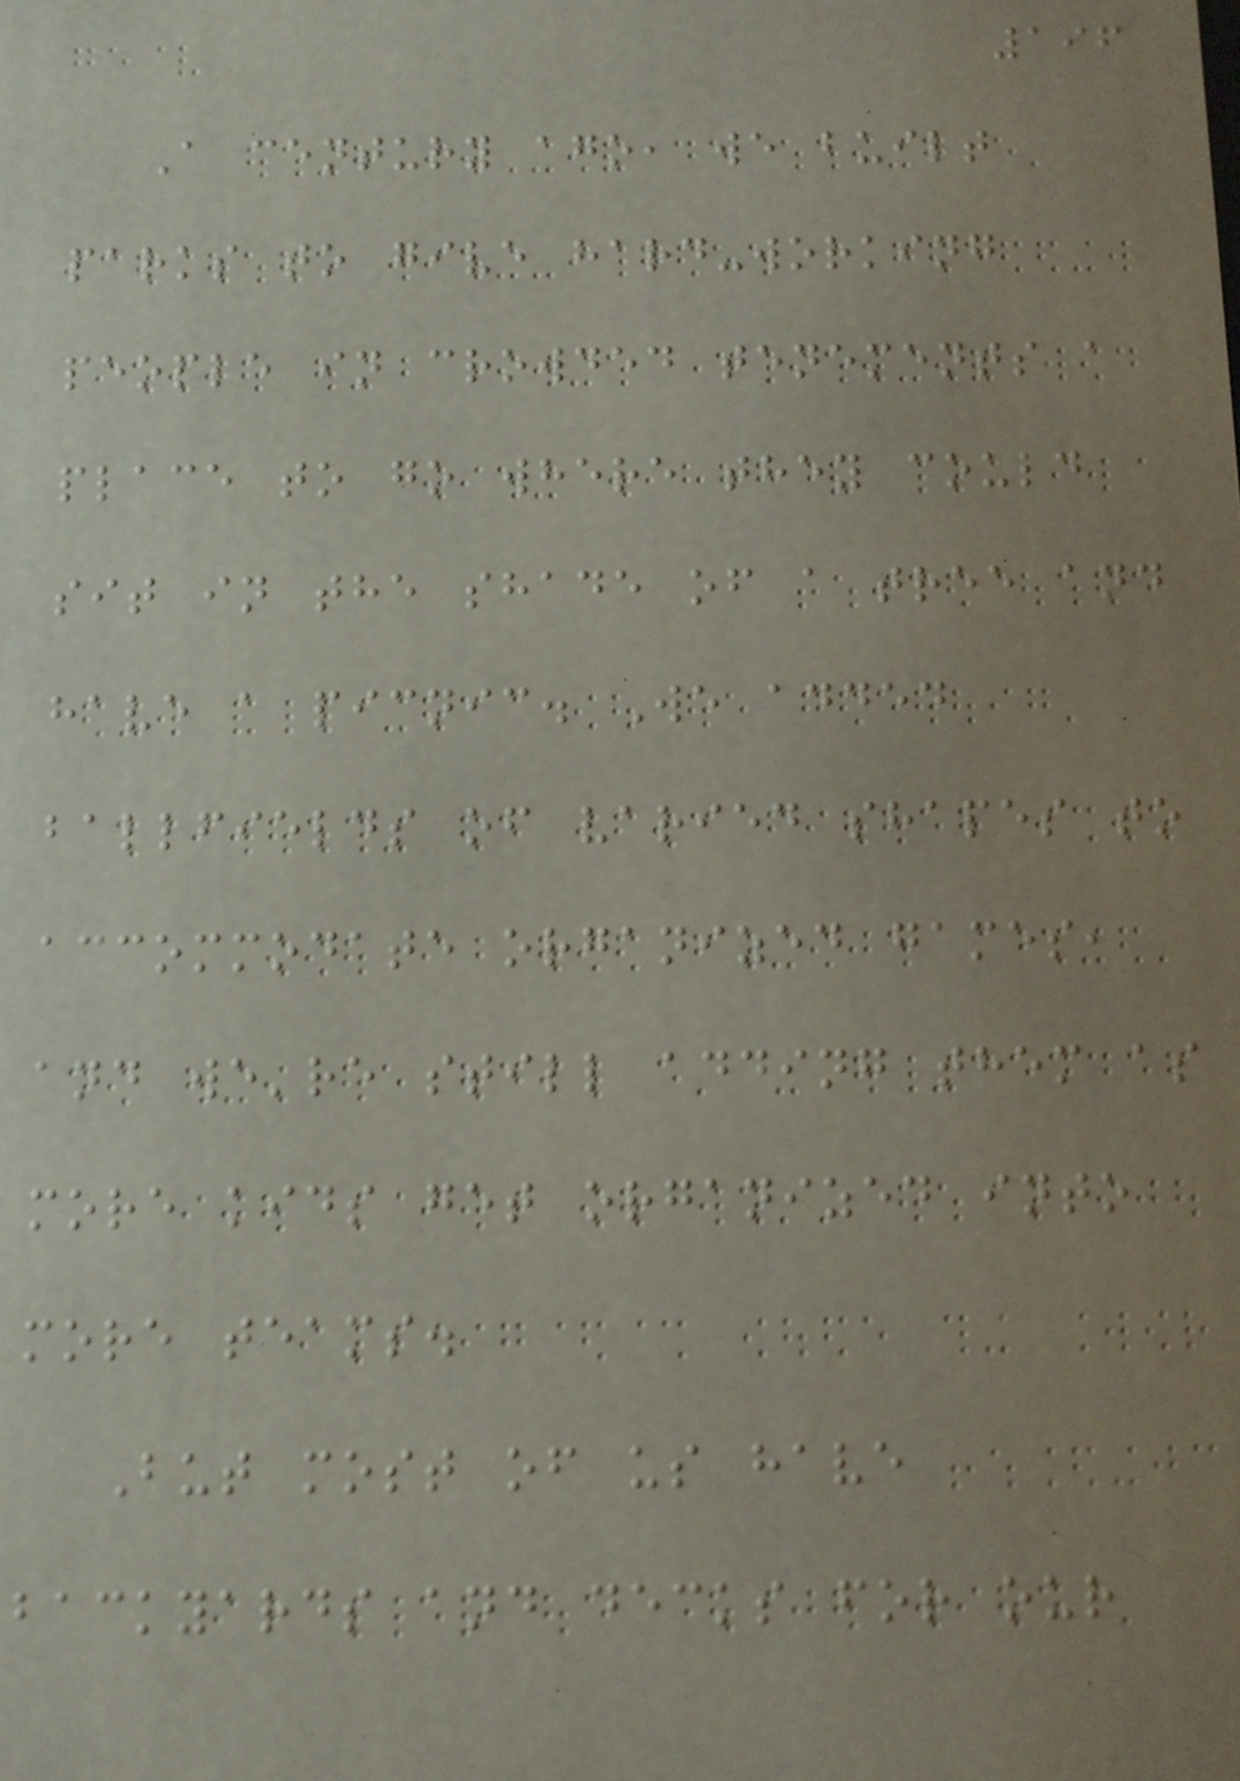196
A century ago, we built
parks to give hard-working
people in crowded tenements a
place to go where they could
sit in the shade of a tree and
have a picnic. We added
ballfields of varied shapes to
accommodate organized games,
and we're still adding them as
more kids get organized into
more teams.
But most of us have
backyards and decks for our
